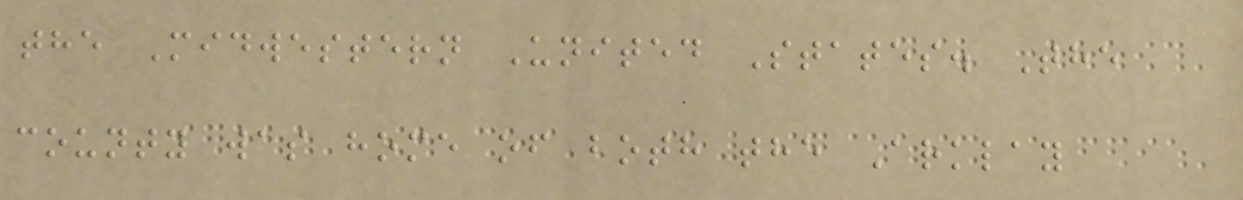the Midwestern United States. The
county was home of both the Arklay
